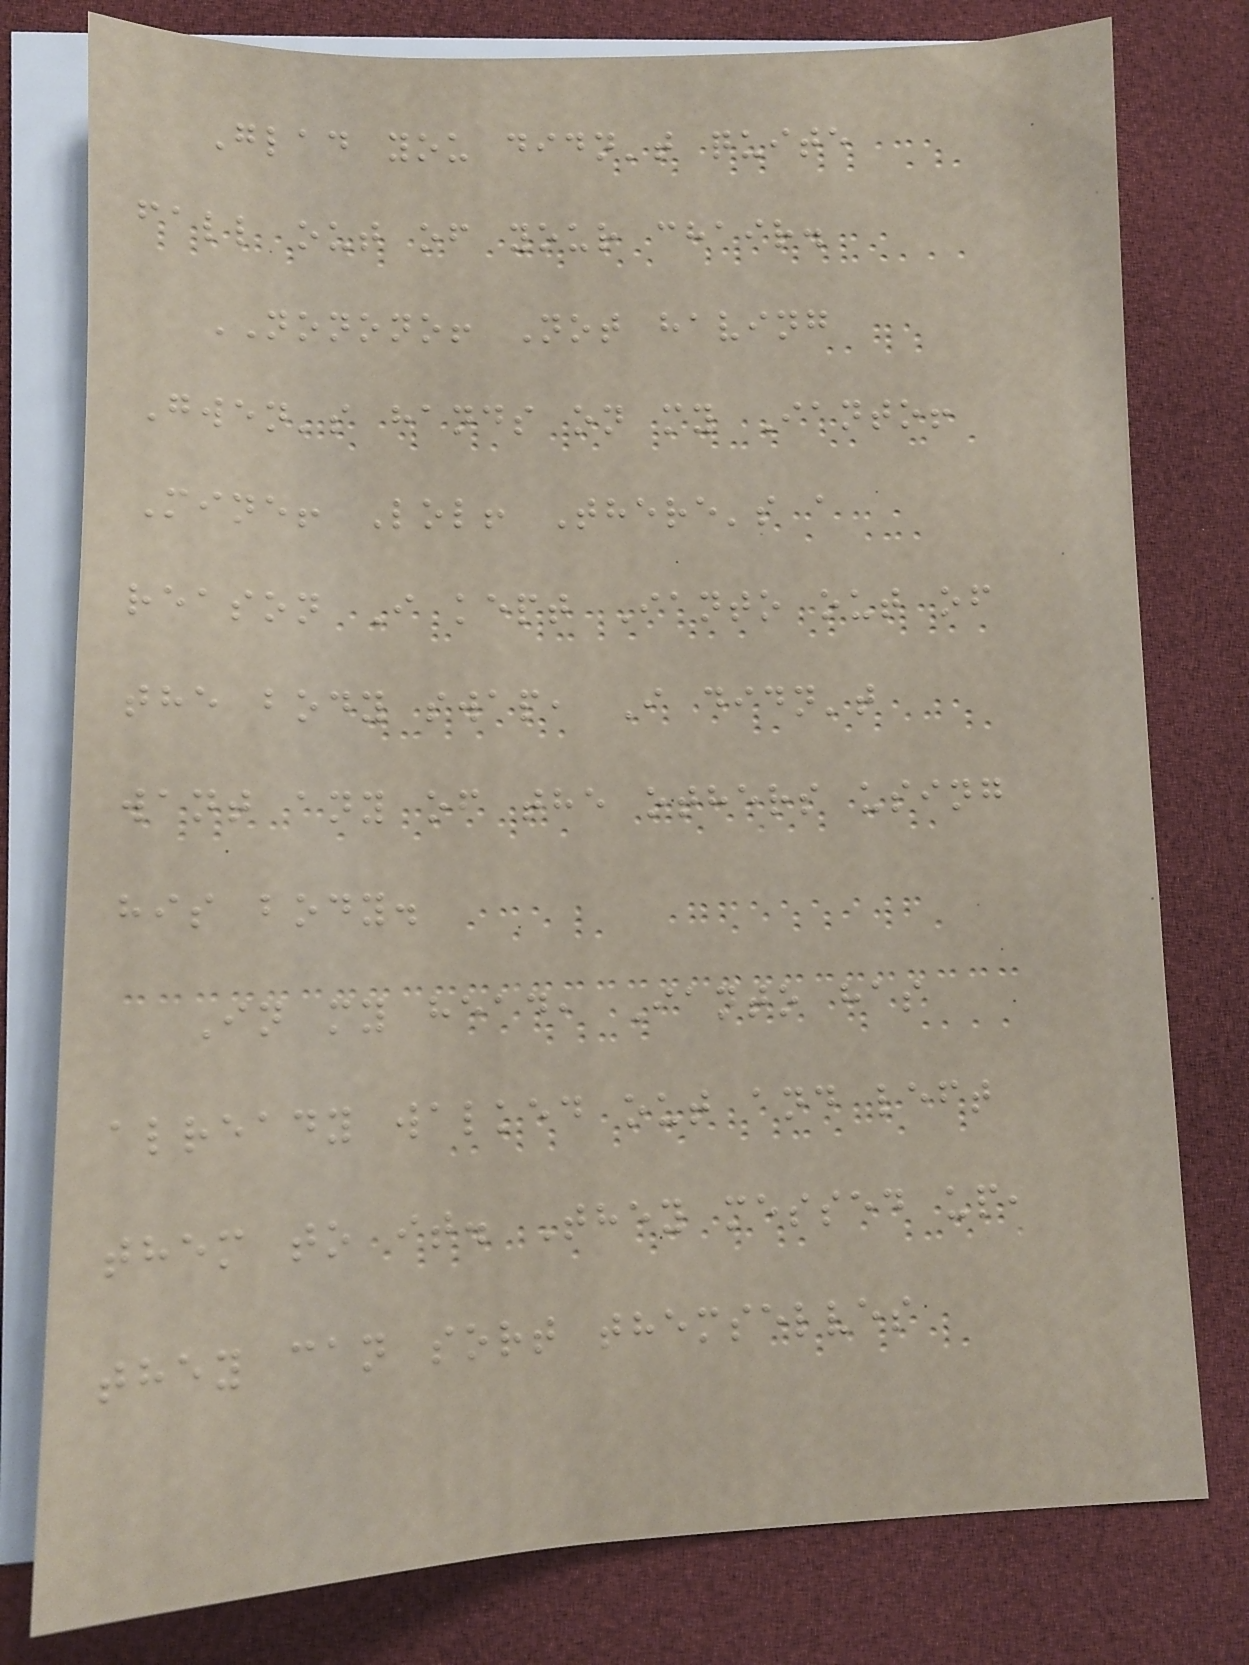Glad you didn't quite
fall out of your chair.
NONONO! Not having
Gwen's hands on my Ianto!
Mine! Lol! There's a
reason I kept Ianto out of
the body swap, I didn't
want any of the others using
his body.
In my head, Ianto has
already walked out and left
them to it. They messed up,
they can sort themselves
